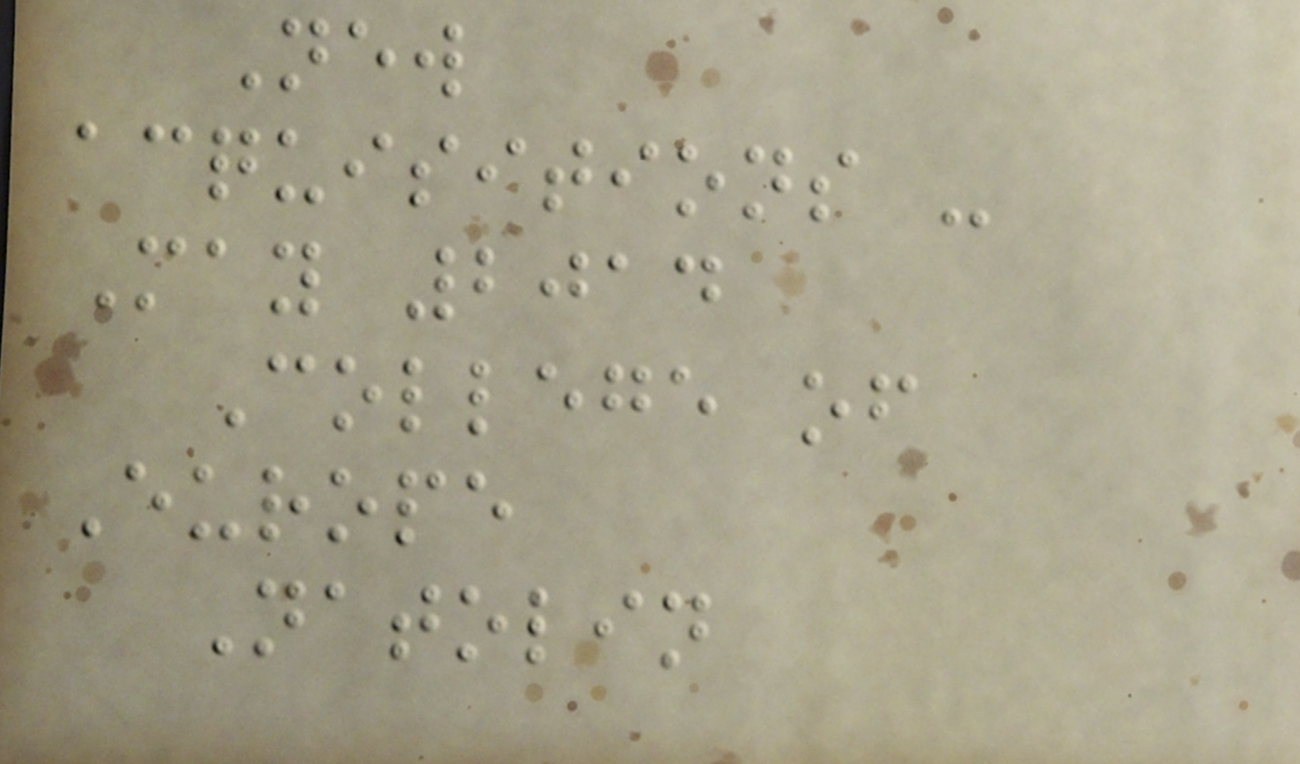New
acquisitions -
May 2014
College of
Europe
Natolin
